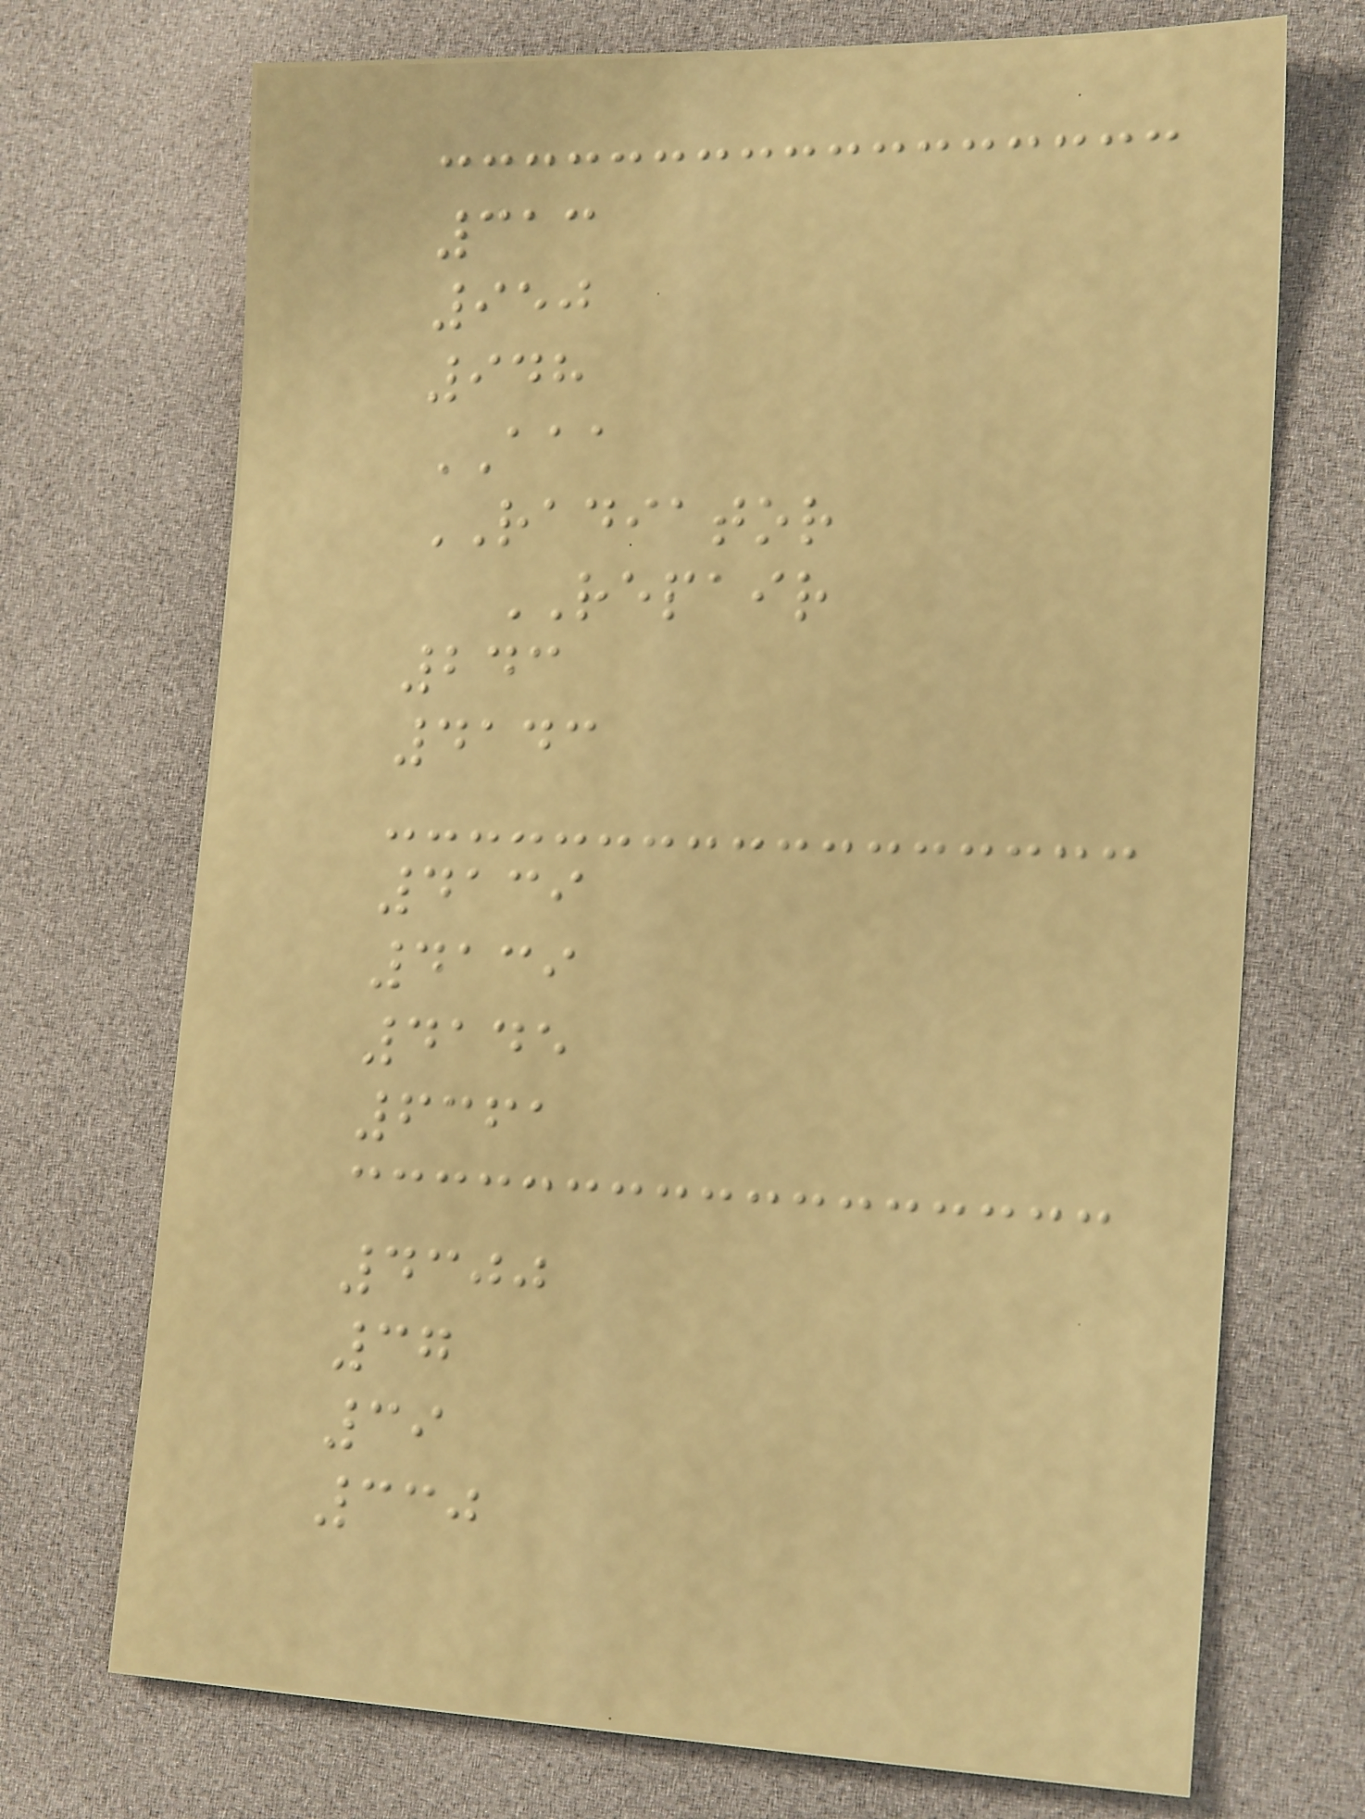313
950
948
AAA
RADIATOR
REPAIR
243
4143
4139
4139
4145
6361
4300
37
39
330
